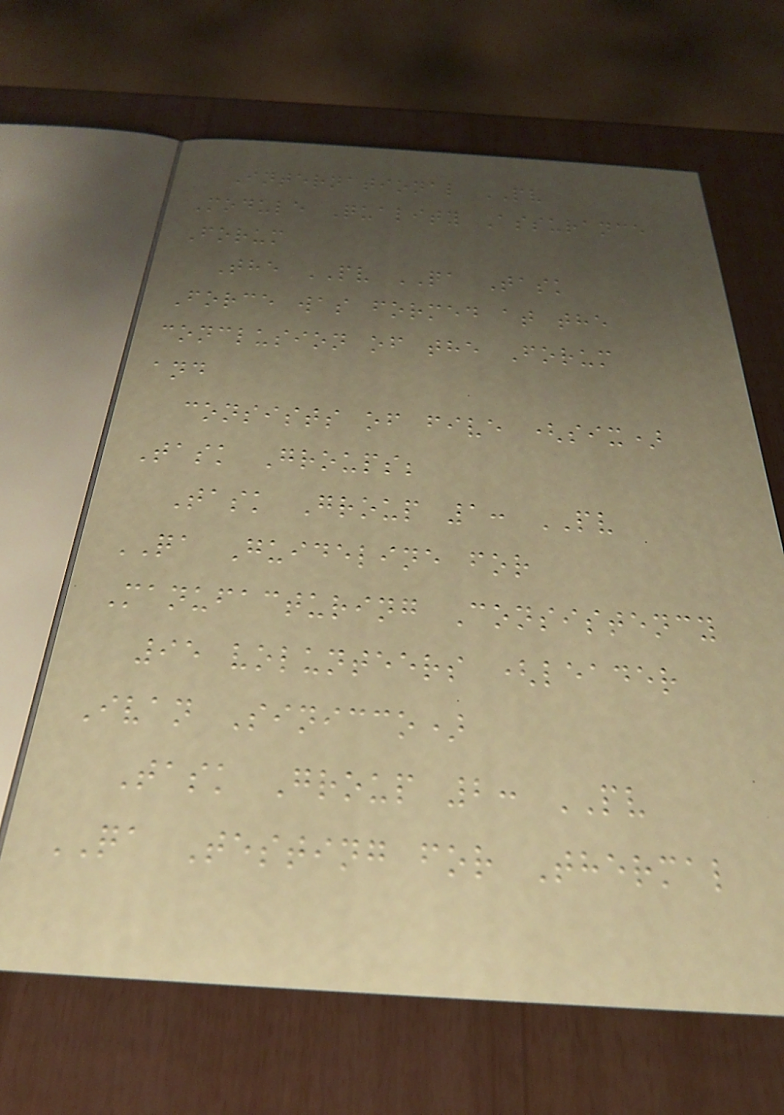International PV
Module Quality Assurance
Forum
The PV QA Task
Force was formed at the
conclusion of the Forum
and
consists of five (six)
Task Groups;
Task Group 1: PV
QA Guideline for
Manufacturing Consistency
95 volunteers (leader
Ivan Sinicco)
Task Group 2: PV
QA Testing for Thermal
